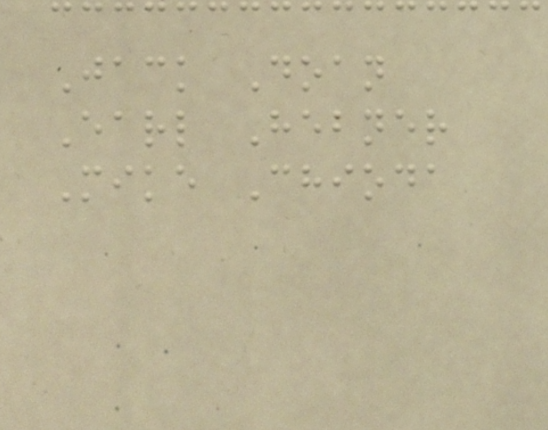Jack Doan
Earl Hebner
Mike Chioda
